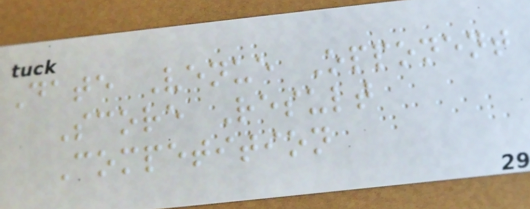Date Venue Opponent
Score Result
Competition
